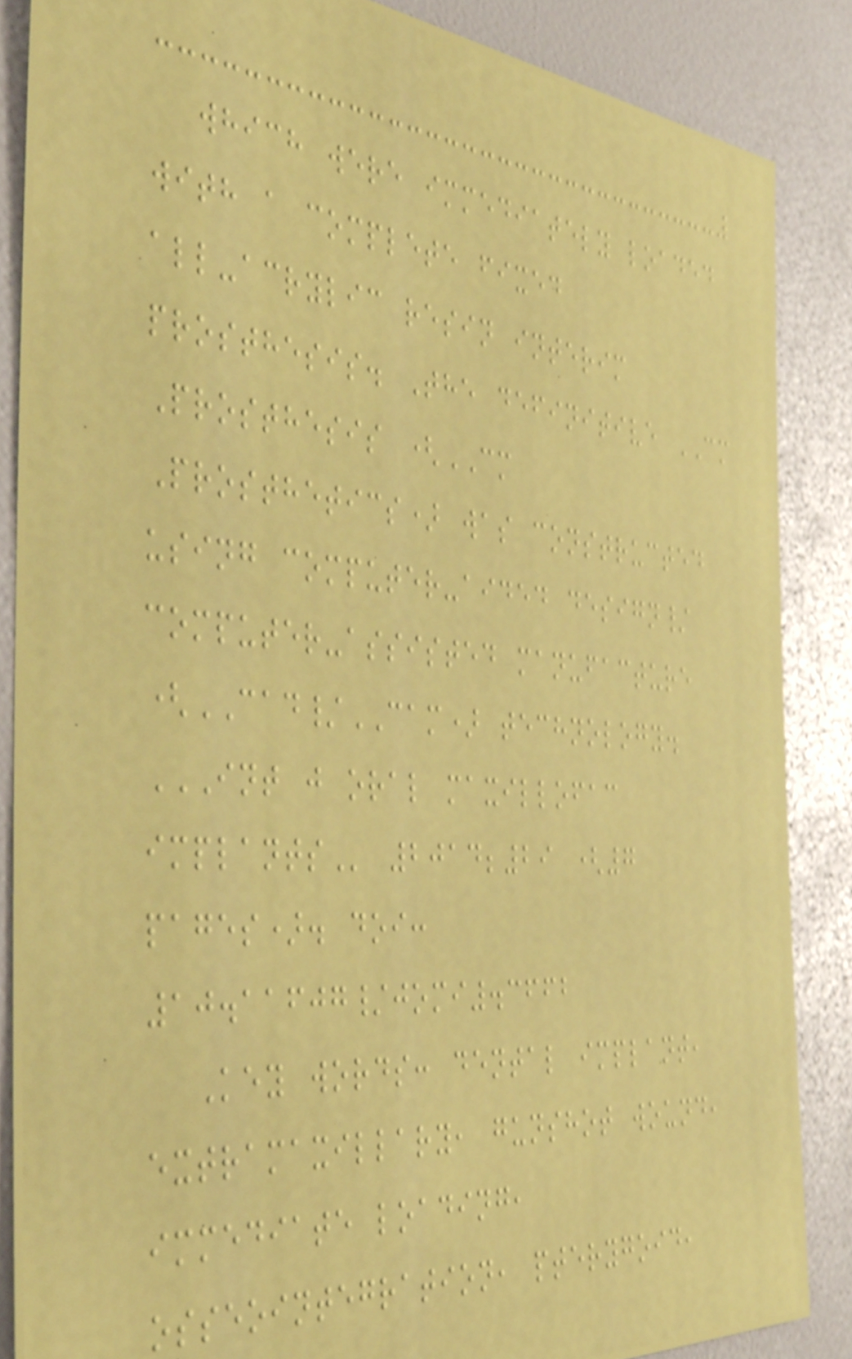which were immediately loaded
with a complete fixed
all-acrylic resin interim
prosthesis. The definitive CM
Prosthesis (CM
Prosthetics) was constructed
using computer-aided design/
computer-assisted manufacture
(CAD/CAM) technology.
INT J ORAL MAXILLOFAC
IMPLANTS 2014;29 (7
pages). doi:
10.11607/jomi.3662
Key words: dental implant,
extramaxillary, gunshot wound,
immediate loading,
osseointegration, pterygoid,
